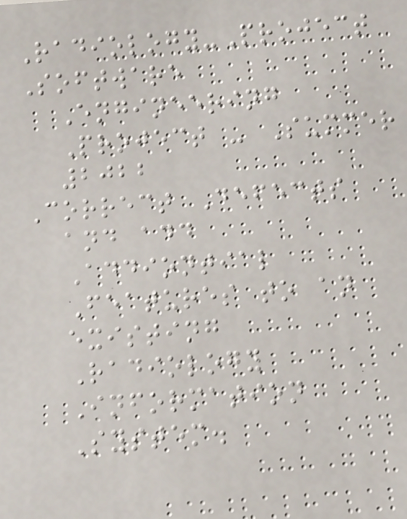Radiology-Project
Software
Engineering
Project - Summer
2022
Correct Defects
and add
Addiontial
Features to an
existing
Radiology
Information
System.
